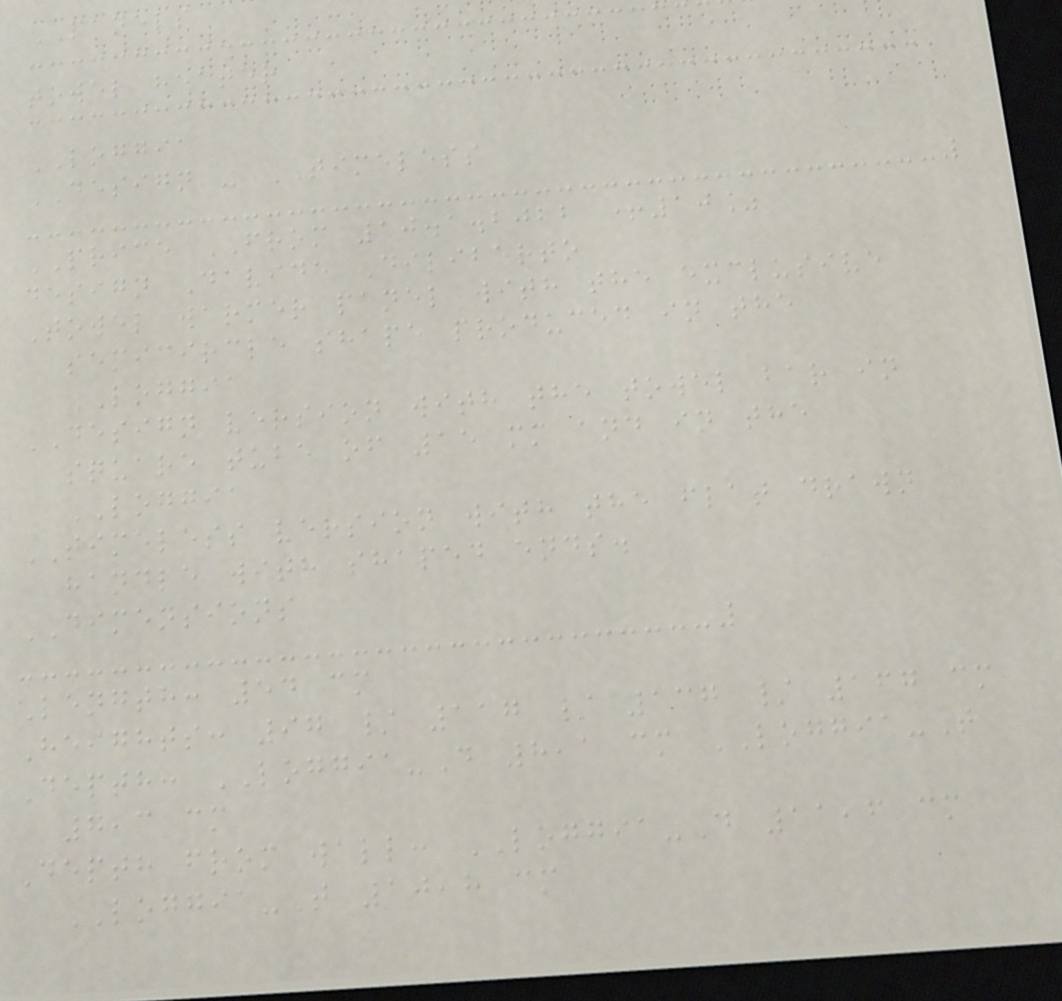PANELS
towel heater
LOGGIA
DESIGN - TIMELESS
PRICE FROM 10.1.2022 +10%
design Davide Diliberto
Towel warmer panel with the exclusive
semicircle shape produced in the
LOGGIA
DESIGN version with the towel bar in
square tube of 15 mm and in the
LOGGIA
TIMELESS version with the flat drawn
handle with shaped ends.
DIMENSIONS
Length: 54 cm
Heights: 97 / 117 / 137 / 167 cm
Depth: LOGGIA-D 8,1 cm LOGGIA-T
7,3 cm
Depth from wall: LOGGIA-D 11,6 cm
LOGGIA-T 10,8 cm
